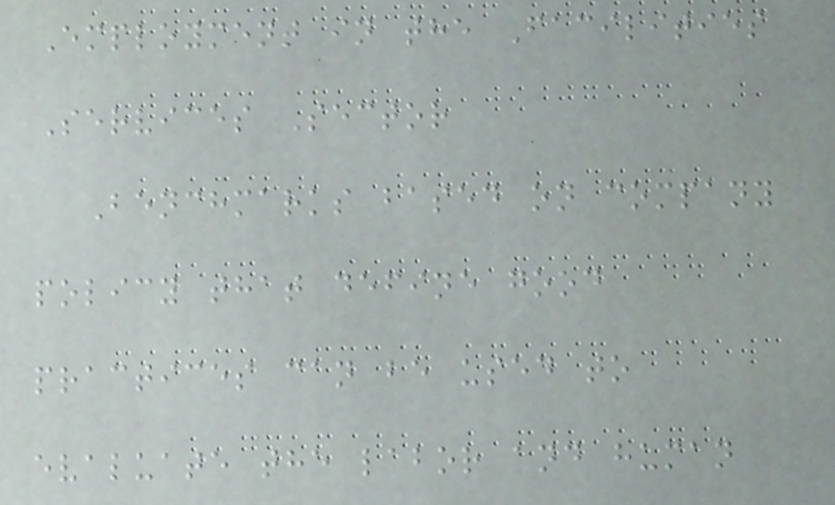Employment in the Facilities
Services Sector
Benchmarks based on company
policy that define good
practices can be used to
evaluate the labor and human
